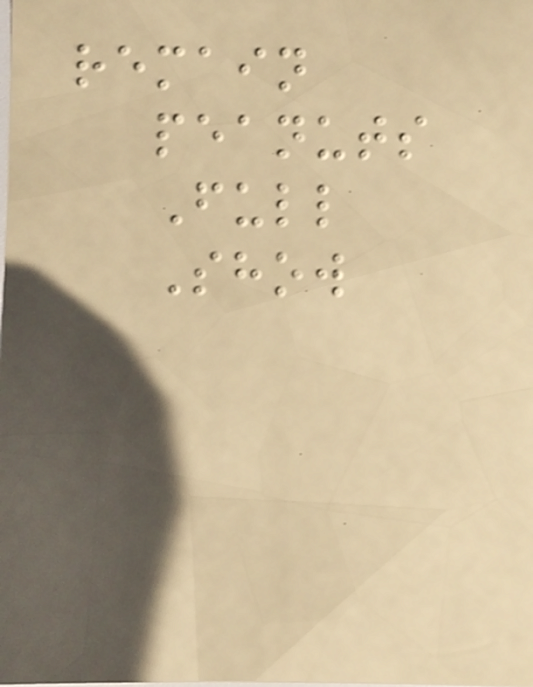remain
peanuts
Full
Show
